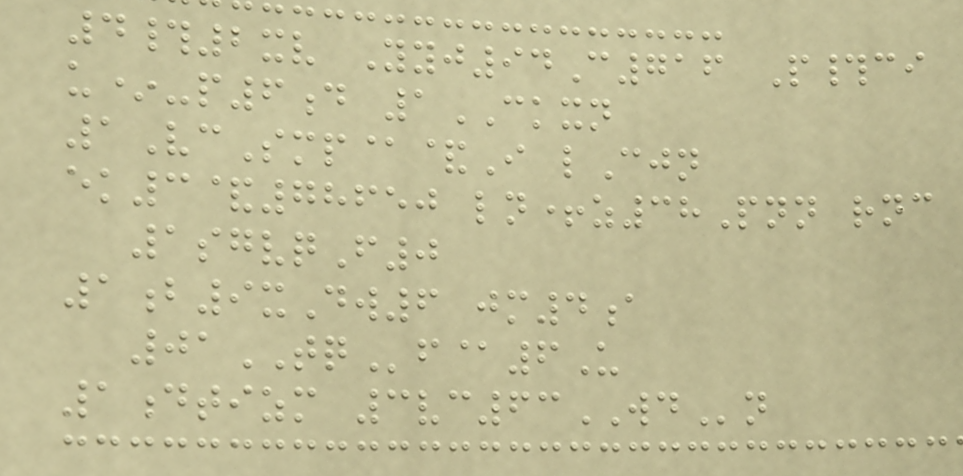4#2xv Yyj94C716 P#ci
u*-p6d 1CKXN
1VcSmp@&I lCjn
ek3&78650 ln+z38Pnn rnc
1sgvqF0
1b9xDw6 jm4a
01TQf@6U
1dtizm 3vc63WDn
